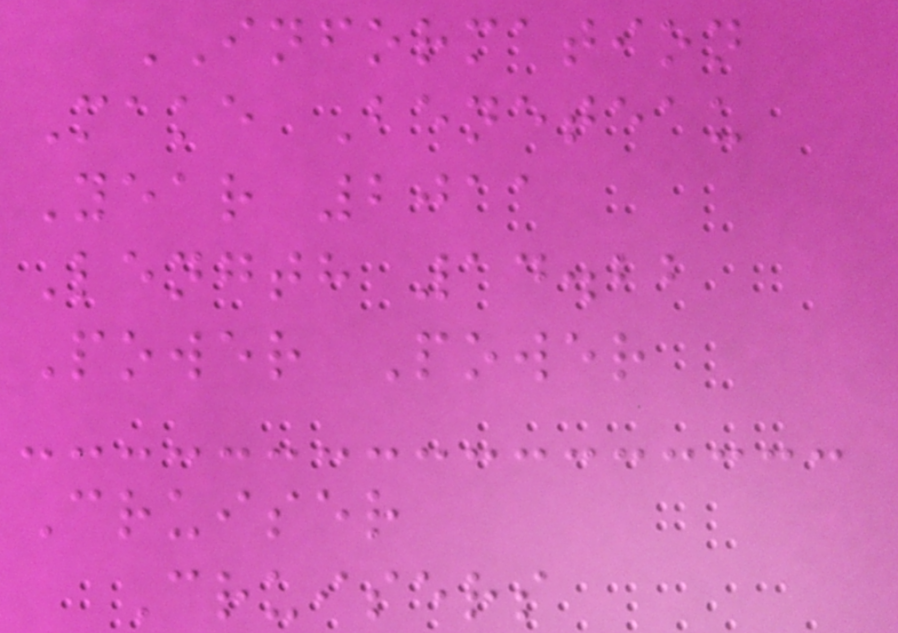INFORMATION
Make Beneteau
Year 2011
Length 14.22
Power Power
Cruiser
Cruisers
